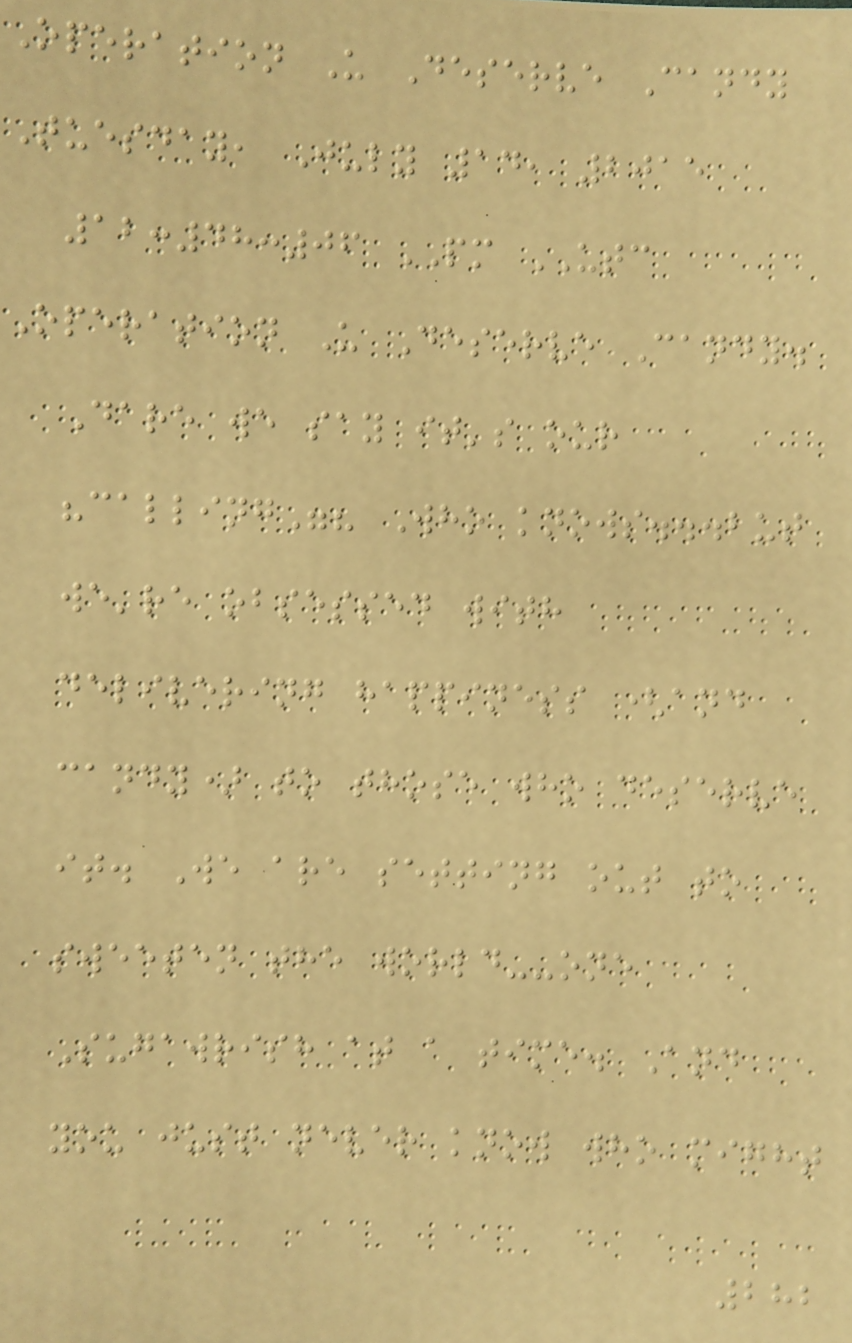Operation U Deserve Candy
Tuesday, July 14, 2015
12:48:06 PM UTC
Operation U Deserve Candy.
Dare we say it's our
"calling"? Who knows...but
we're obsessed with
delivering happiness (and
candy) to those who deserve
it. We are setting out to
sweeten the world--one
Sugawrish at a time. And
you just never know who might
282
